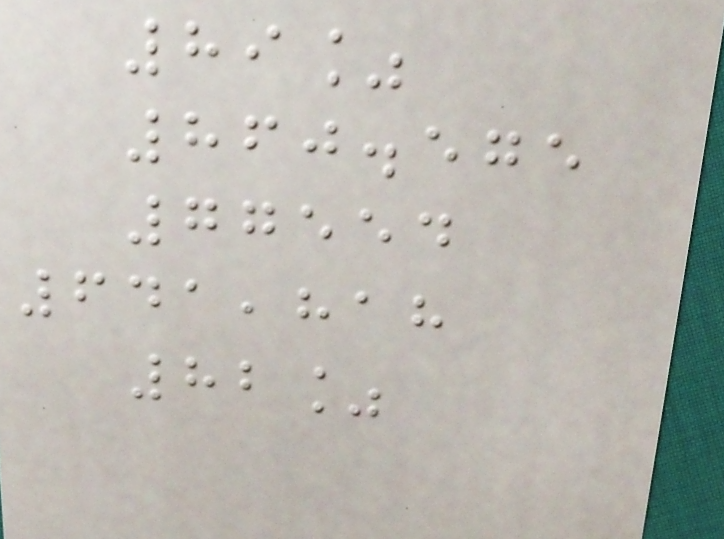89%
860.575
77554
641,818
82%
